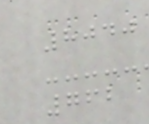8040
762
